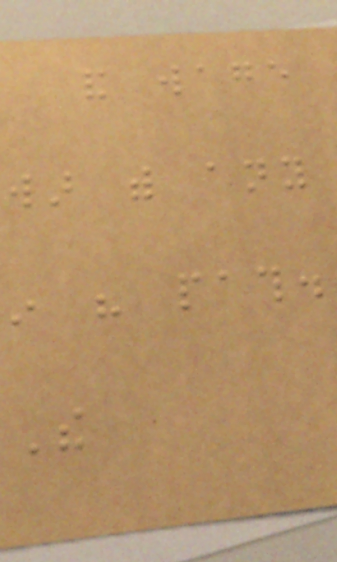and wage
war with any
in his path.
The
